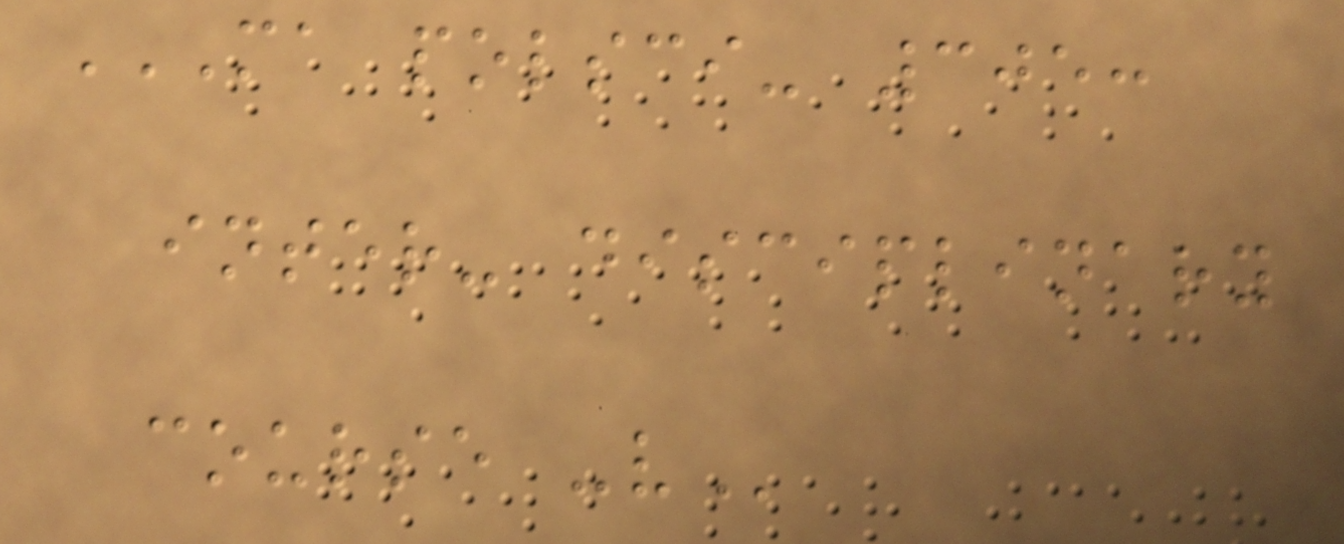MA POLSCI- 305:
INTER- DISCIPLINARY
COURSE -V
